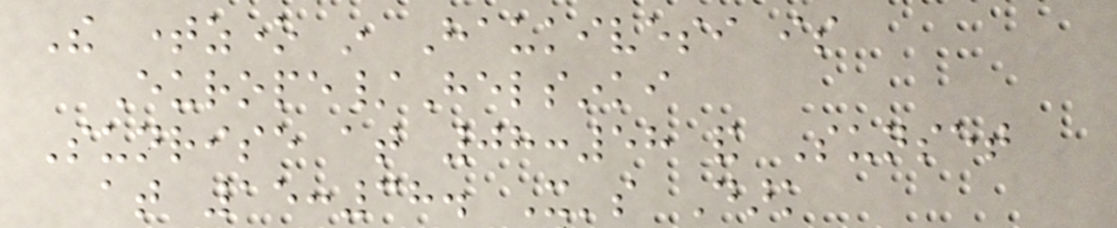The timezone in Haukivesi is
Europe/Helsinki
Sunrise at 08:58 and Sunset
at 15:38. It's Dark
